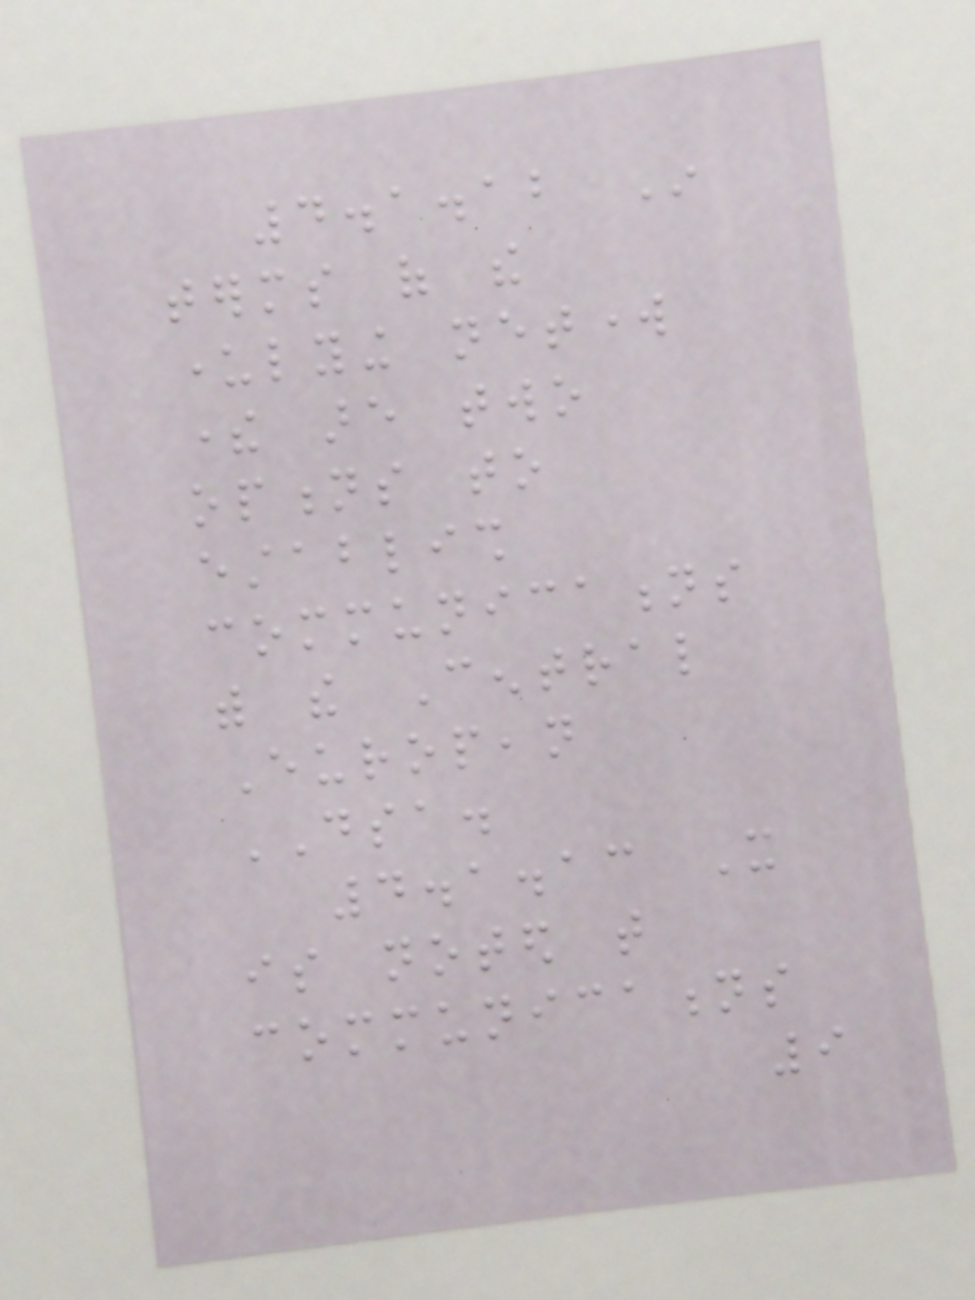4.1.12 In
terms of the
underlying network
there are two
options to
establish
communications
with the Central
European
DSA.
4.1.13 It
is noted that
communications
9
